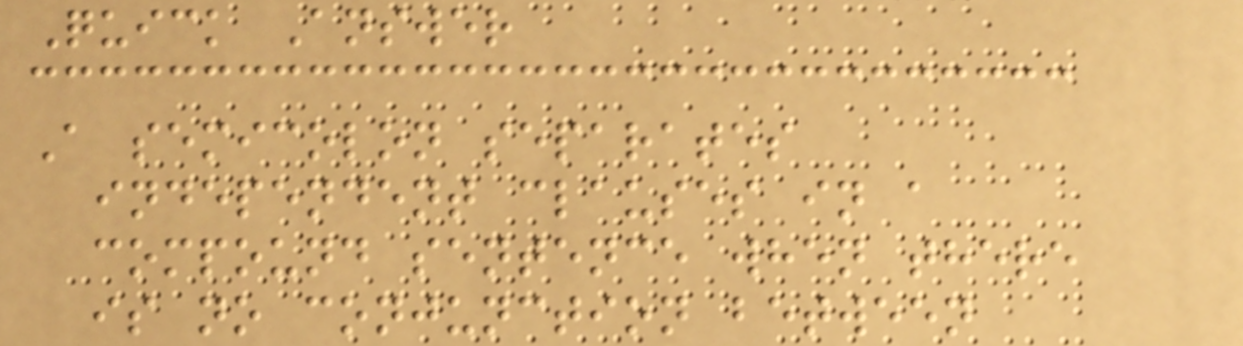Quick Answer
A semicolon separates
independent clauses in a
compound sentence when there
is no conjunction between
